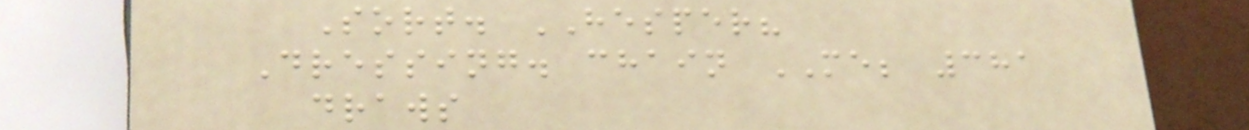Sort. HESPER?
Dressing. chain ME; 381
draws
